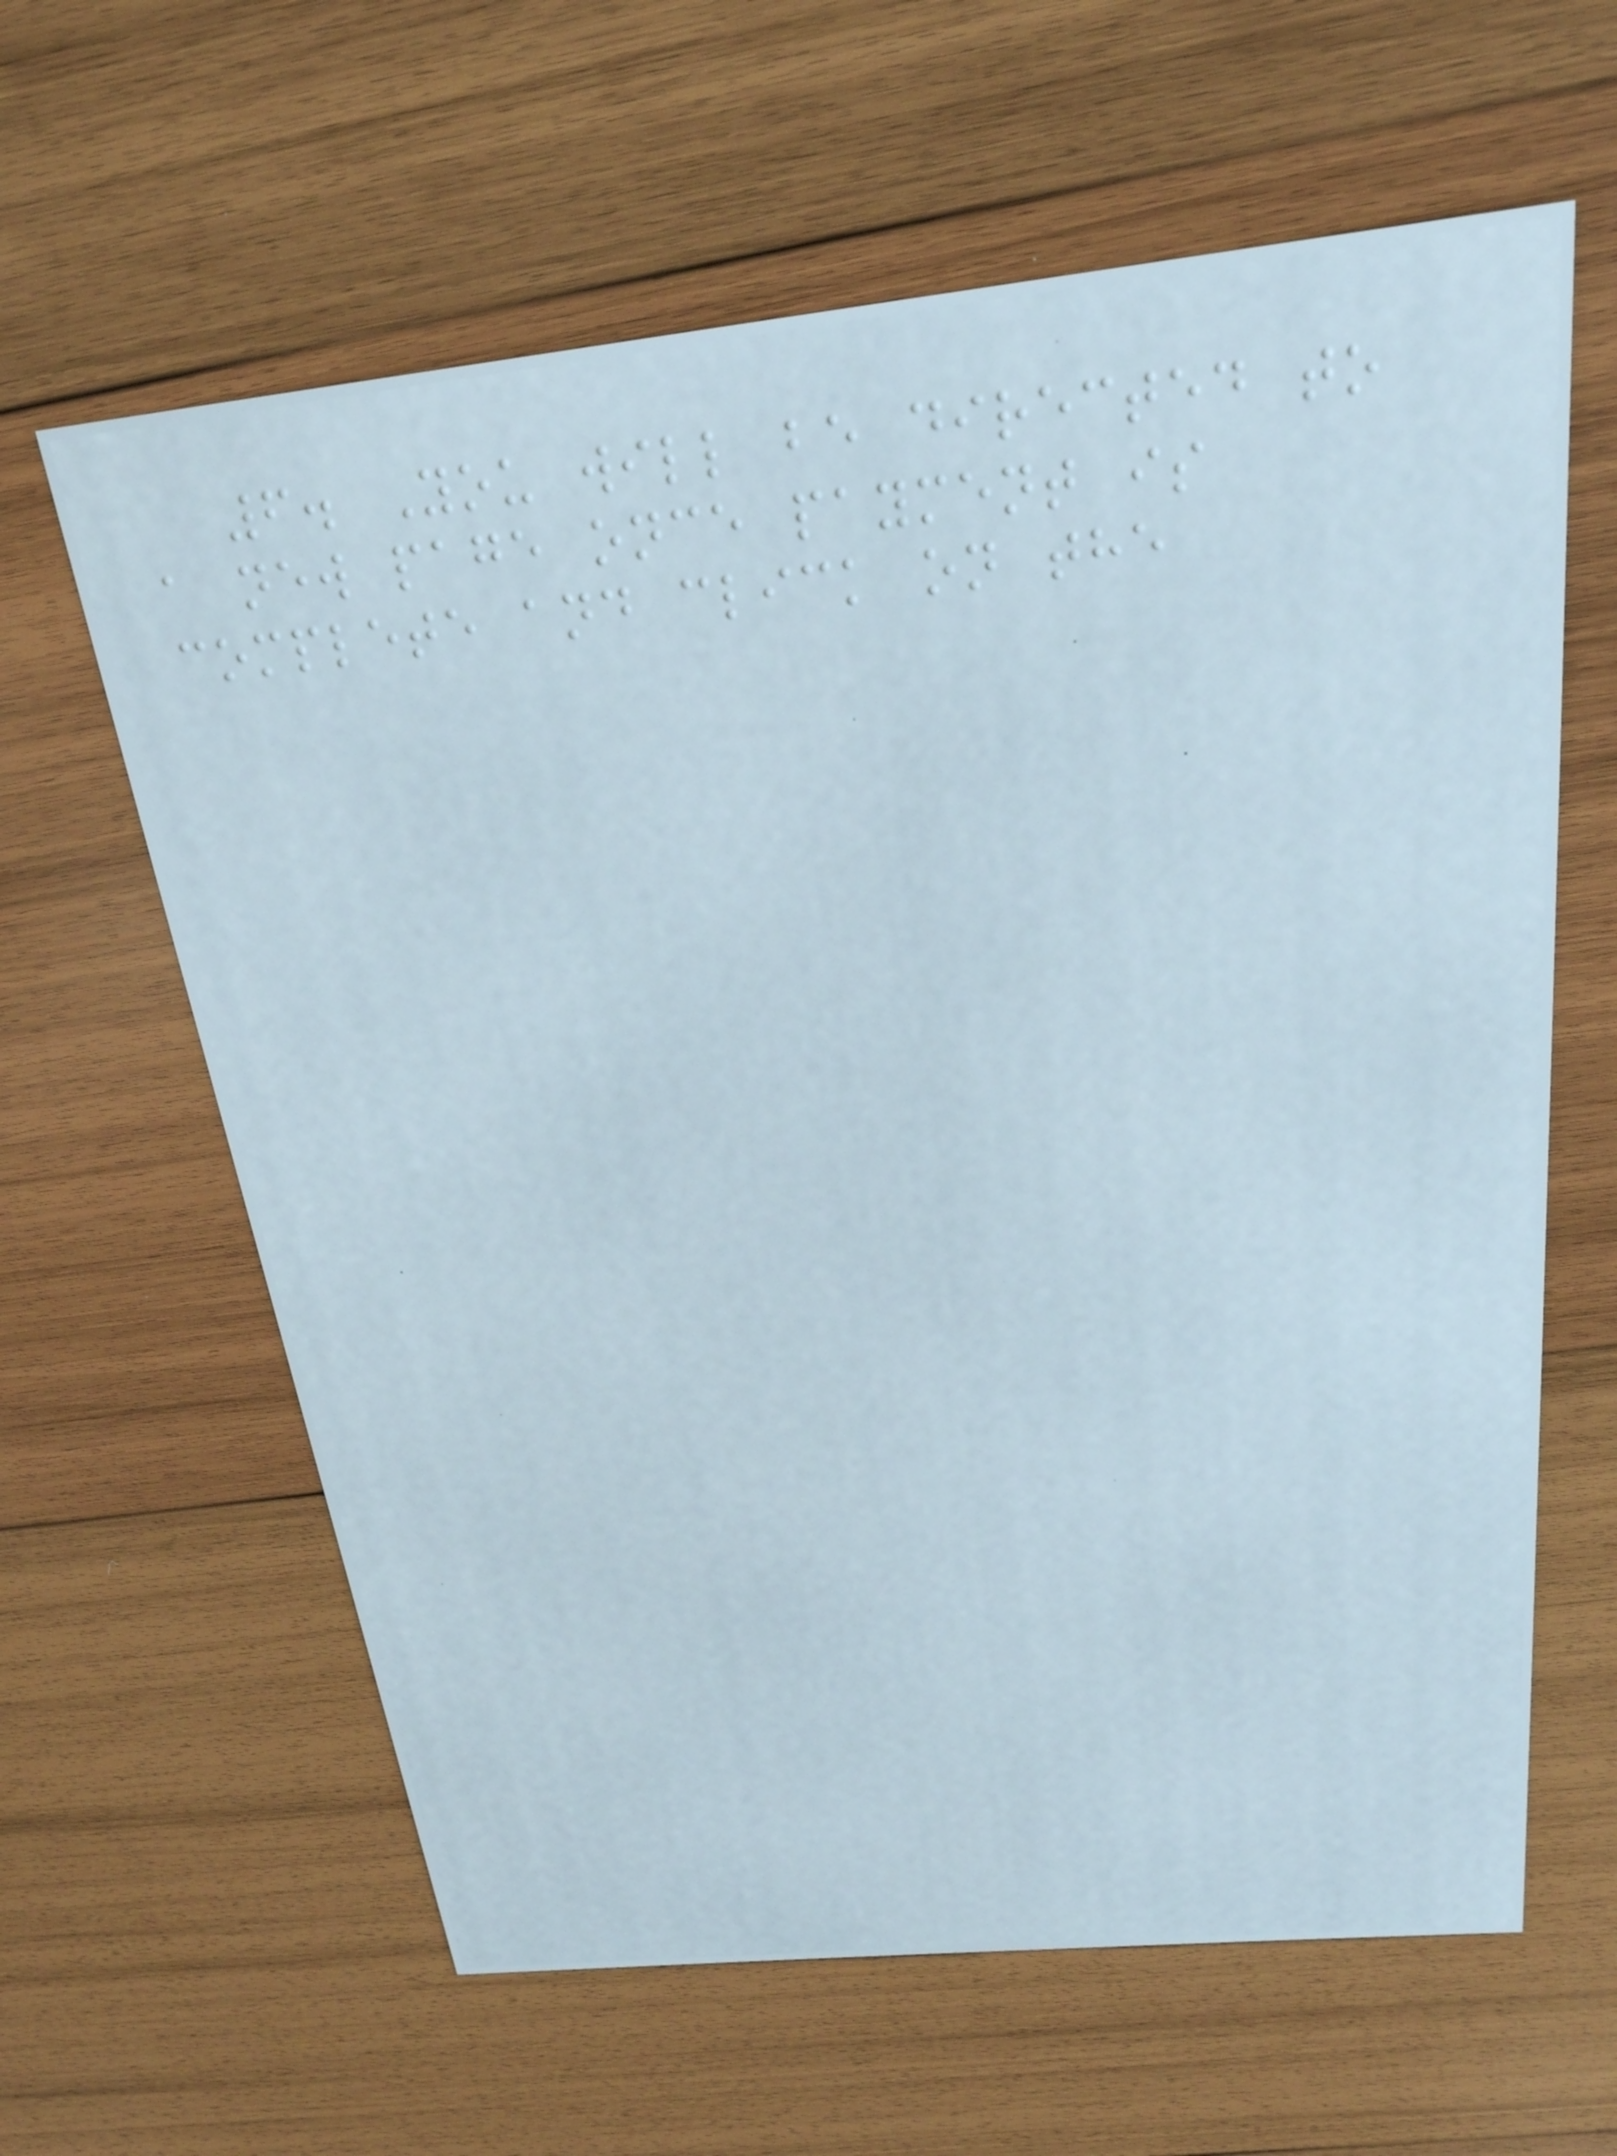6. You will be directed to
a new page once payment is
complete and click on the
